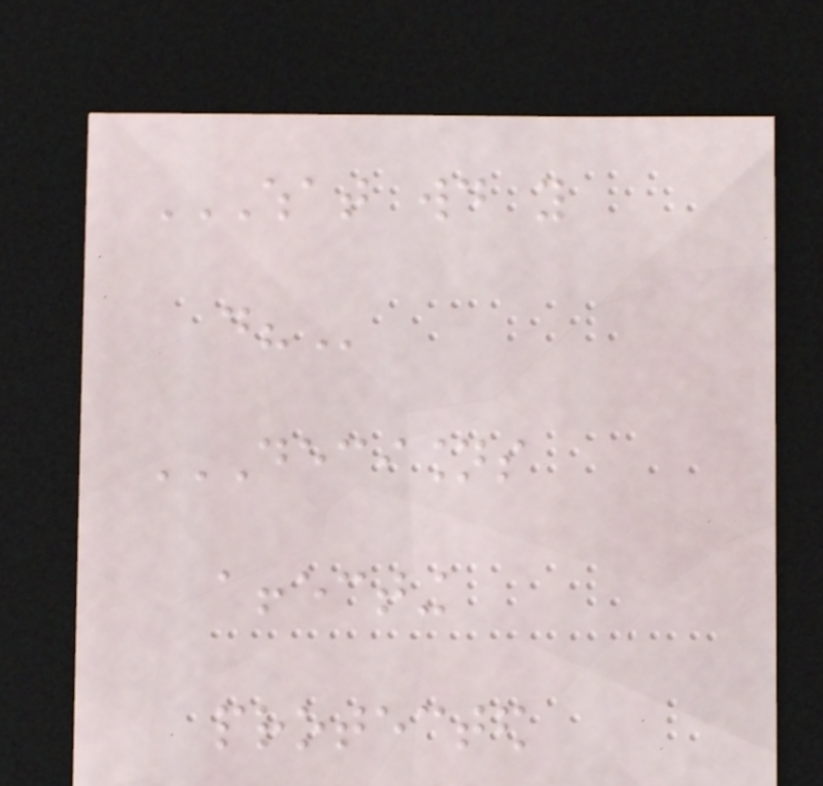WHAT WOULD YOU
DO?
DECISIONS
AFFECTING
PROTECTED
